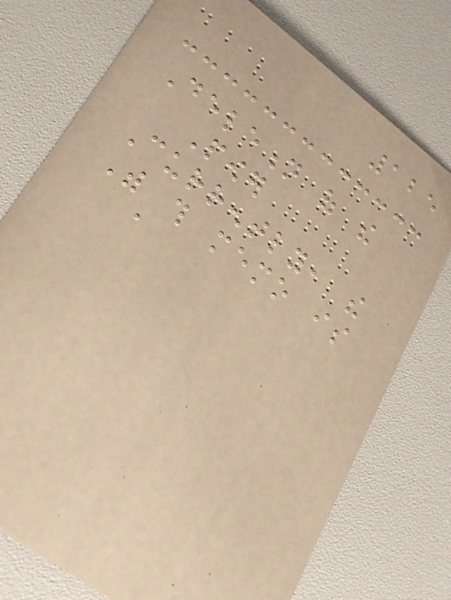125
Deletion of the
Power
Currently, the
With this memo is
a
